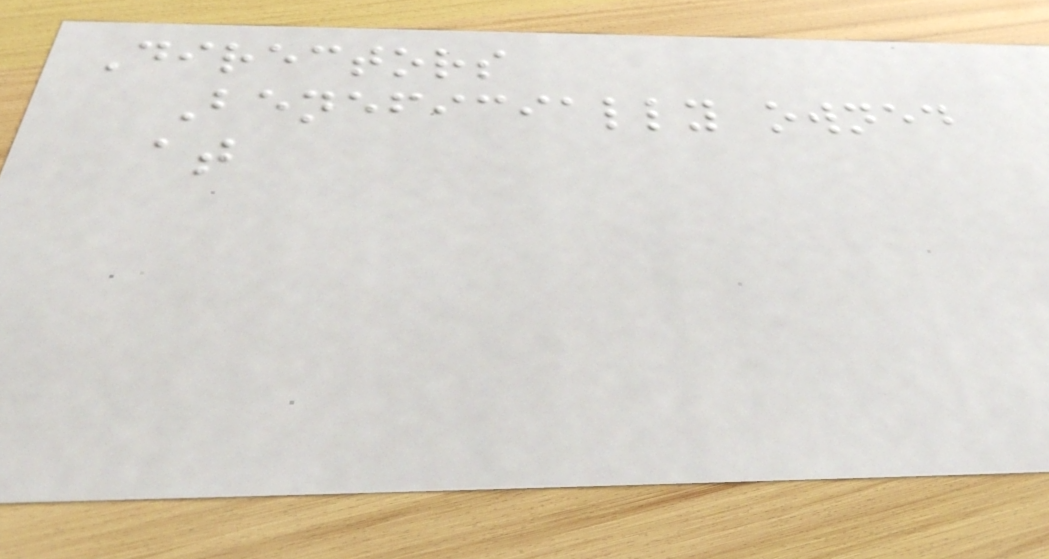Directors
Beneficially owned
at
